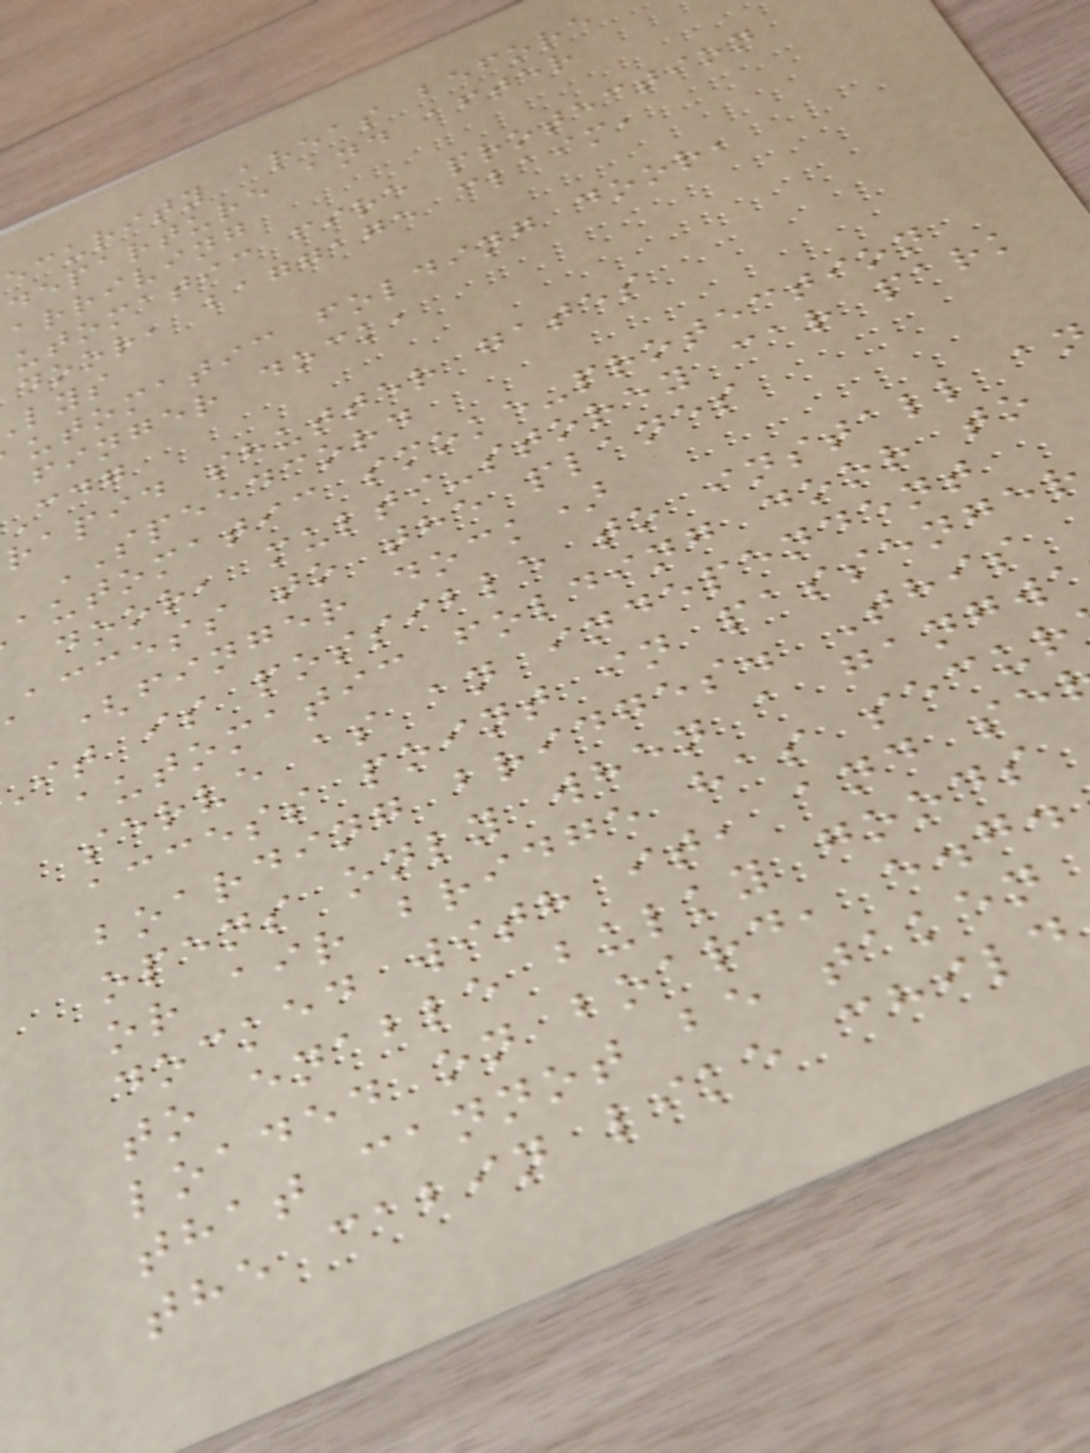ecurity areas before
departure and after
arriving
utomatic fire protection
door, baggage claim,
utomatic folding door,
finger dock,
rapid shutter gates
SPEEDCORD
automatic smoke-protection
door, multi-storey car park
access to the planes
(finger dock)
it is possible to install an
automatic folding door to
serve as an independent
access point in passenger
boarding bridges. This
opens only when a gangw
or air bridge has secur
docked with it, and se
to enable bulky goods
loaded on board, e.g.
that cannot be taken
the cabin like child
